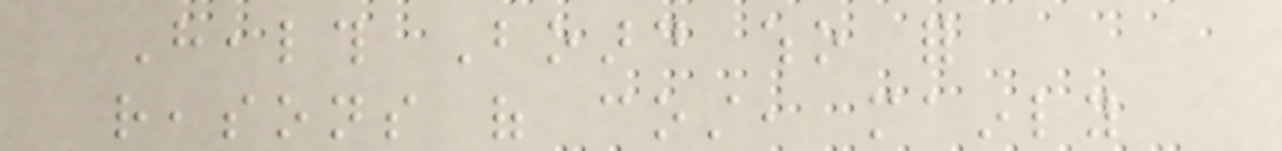Health Board who for
reasons of cost, mainly
